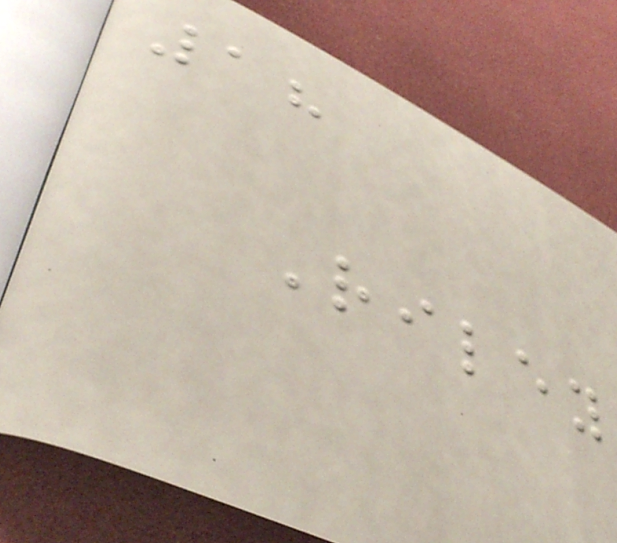18
Riley
